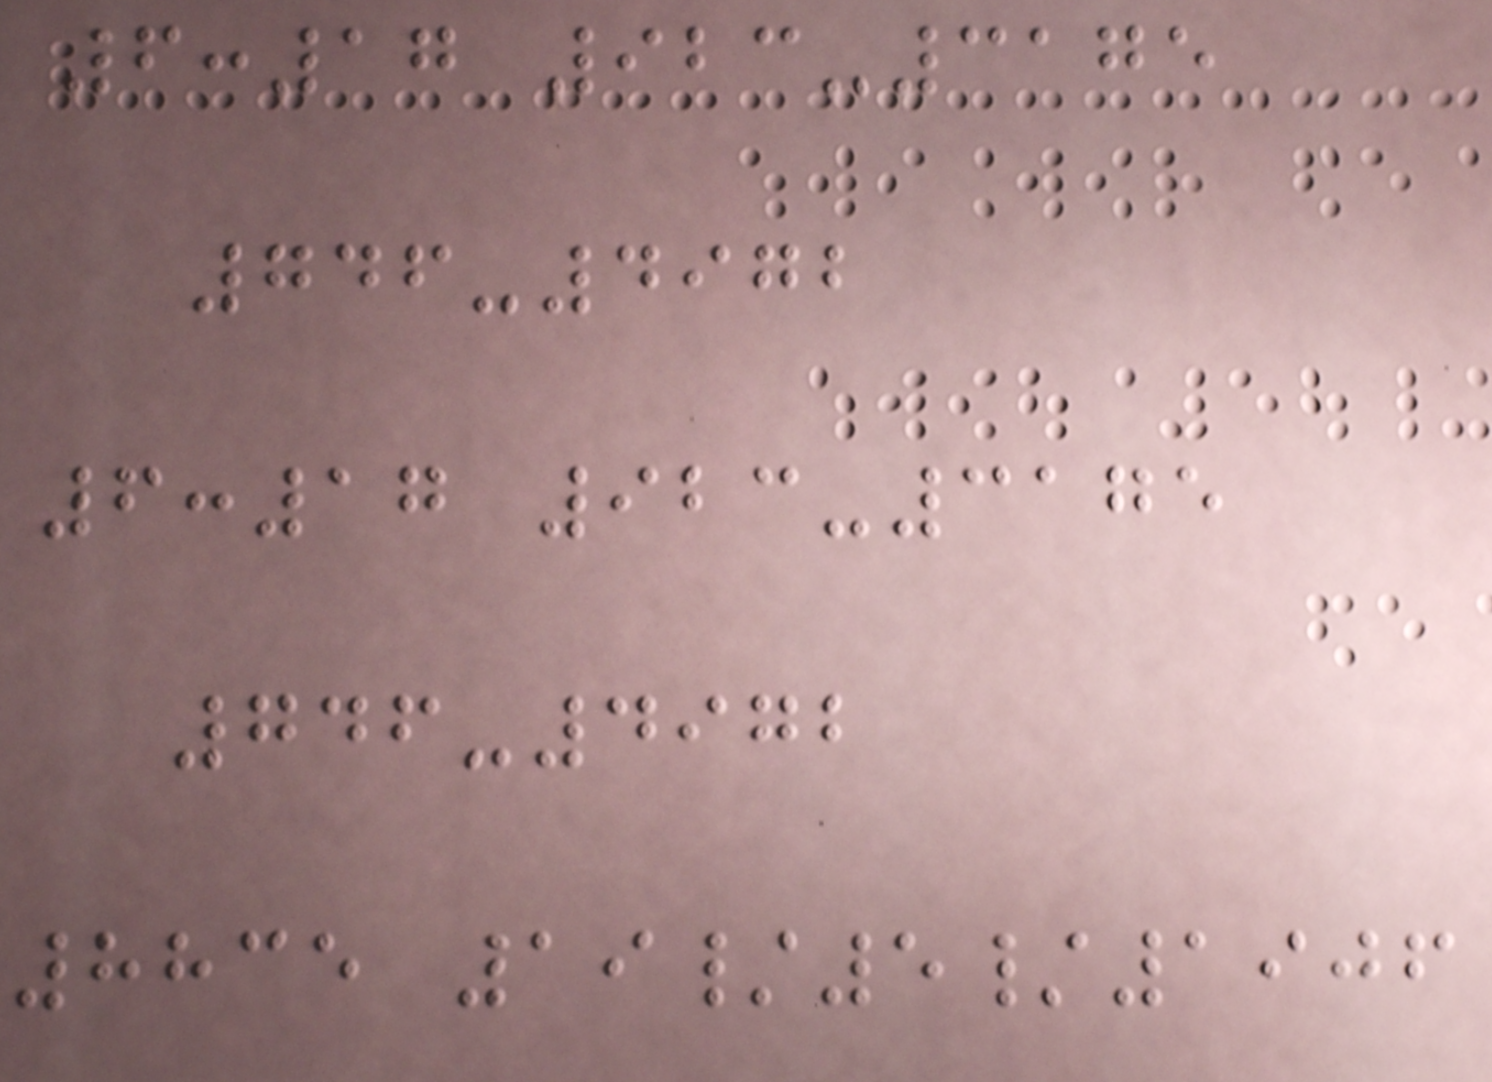6:17 923-3175
746-4972
6:17 923-3175
746-4972
8835 19/5/1906
